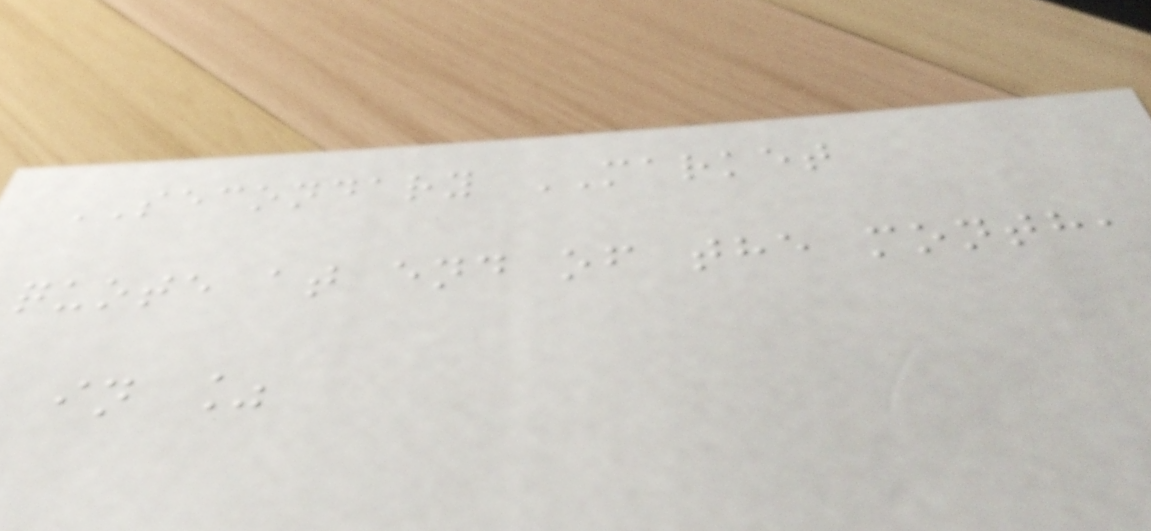SECONDARY MARKET
quote at end of the month,
in %
